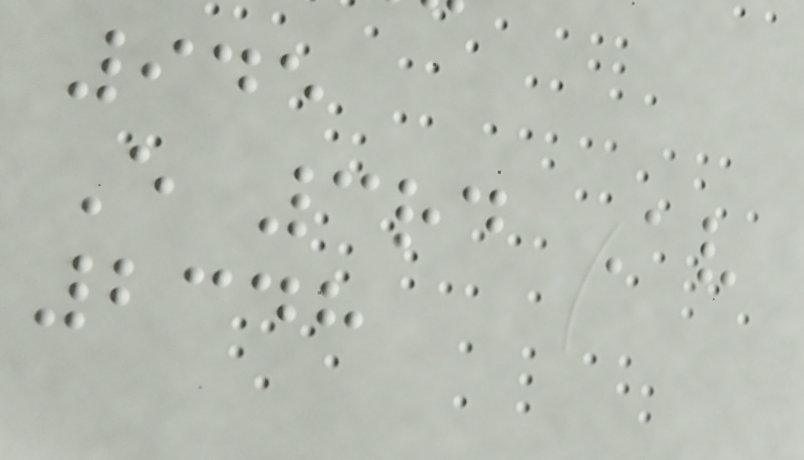945
E 3rd Av
2348
